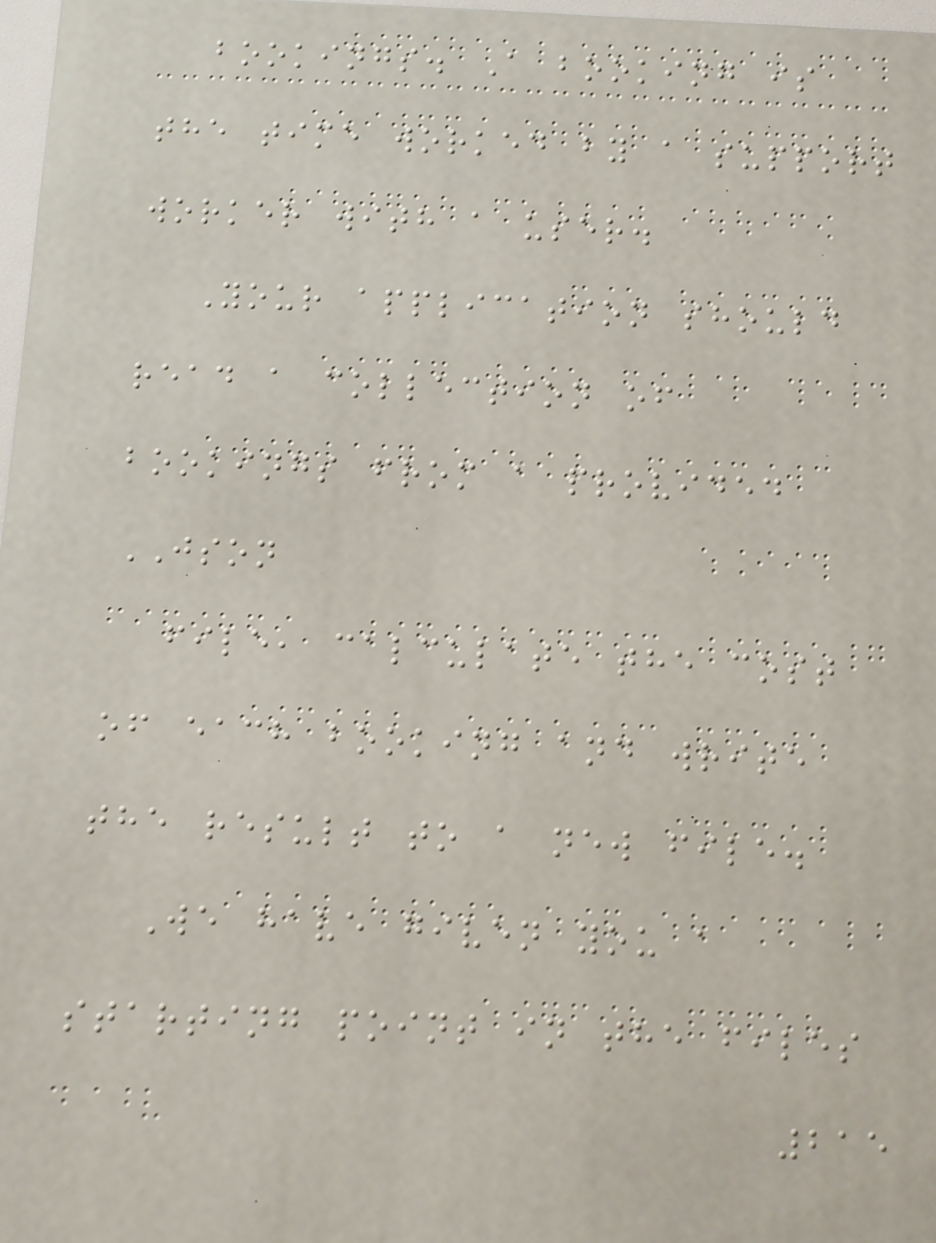bookings. A booking is
the time worked by a support
worker with a user.
Your application should
read a collection of
bookings from a provided
JSON
file, calculate the cost
of each booking and write
the result to a new file.
We have given you a
starting point in the files
215
